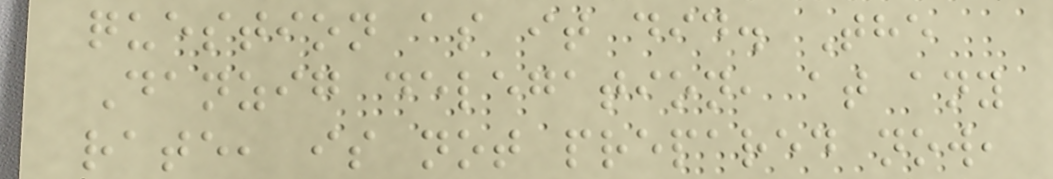question as it did. The
Danzig delegation, at any
rate, is not prepared now,
